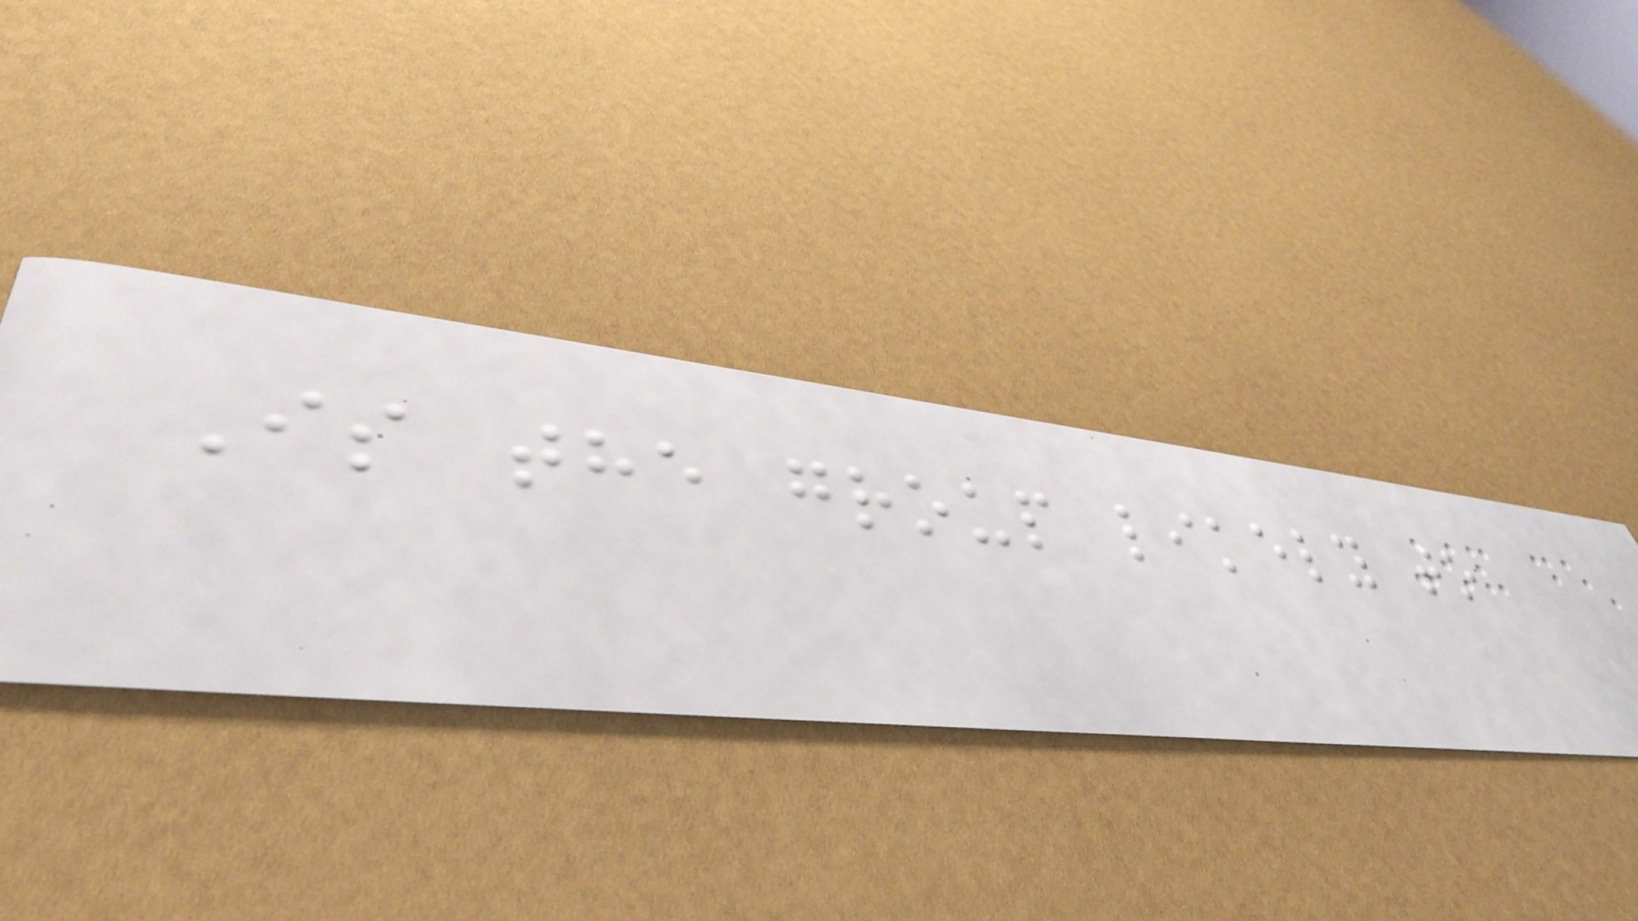Is the group likely to
